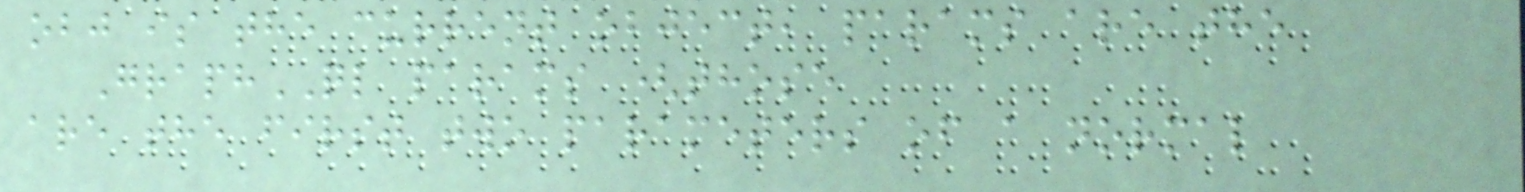obj is the current object, params are the
GraphQL params (those
are the first two parameters of a normal
